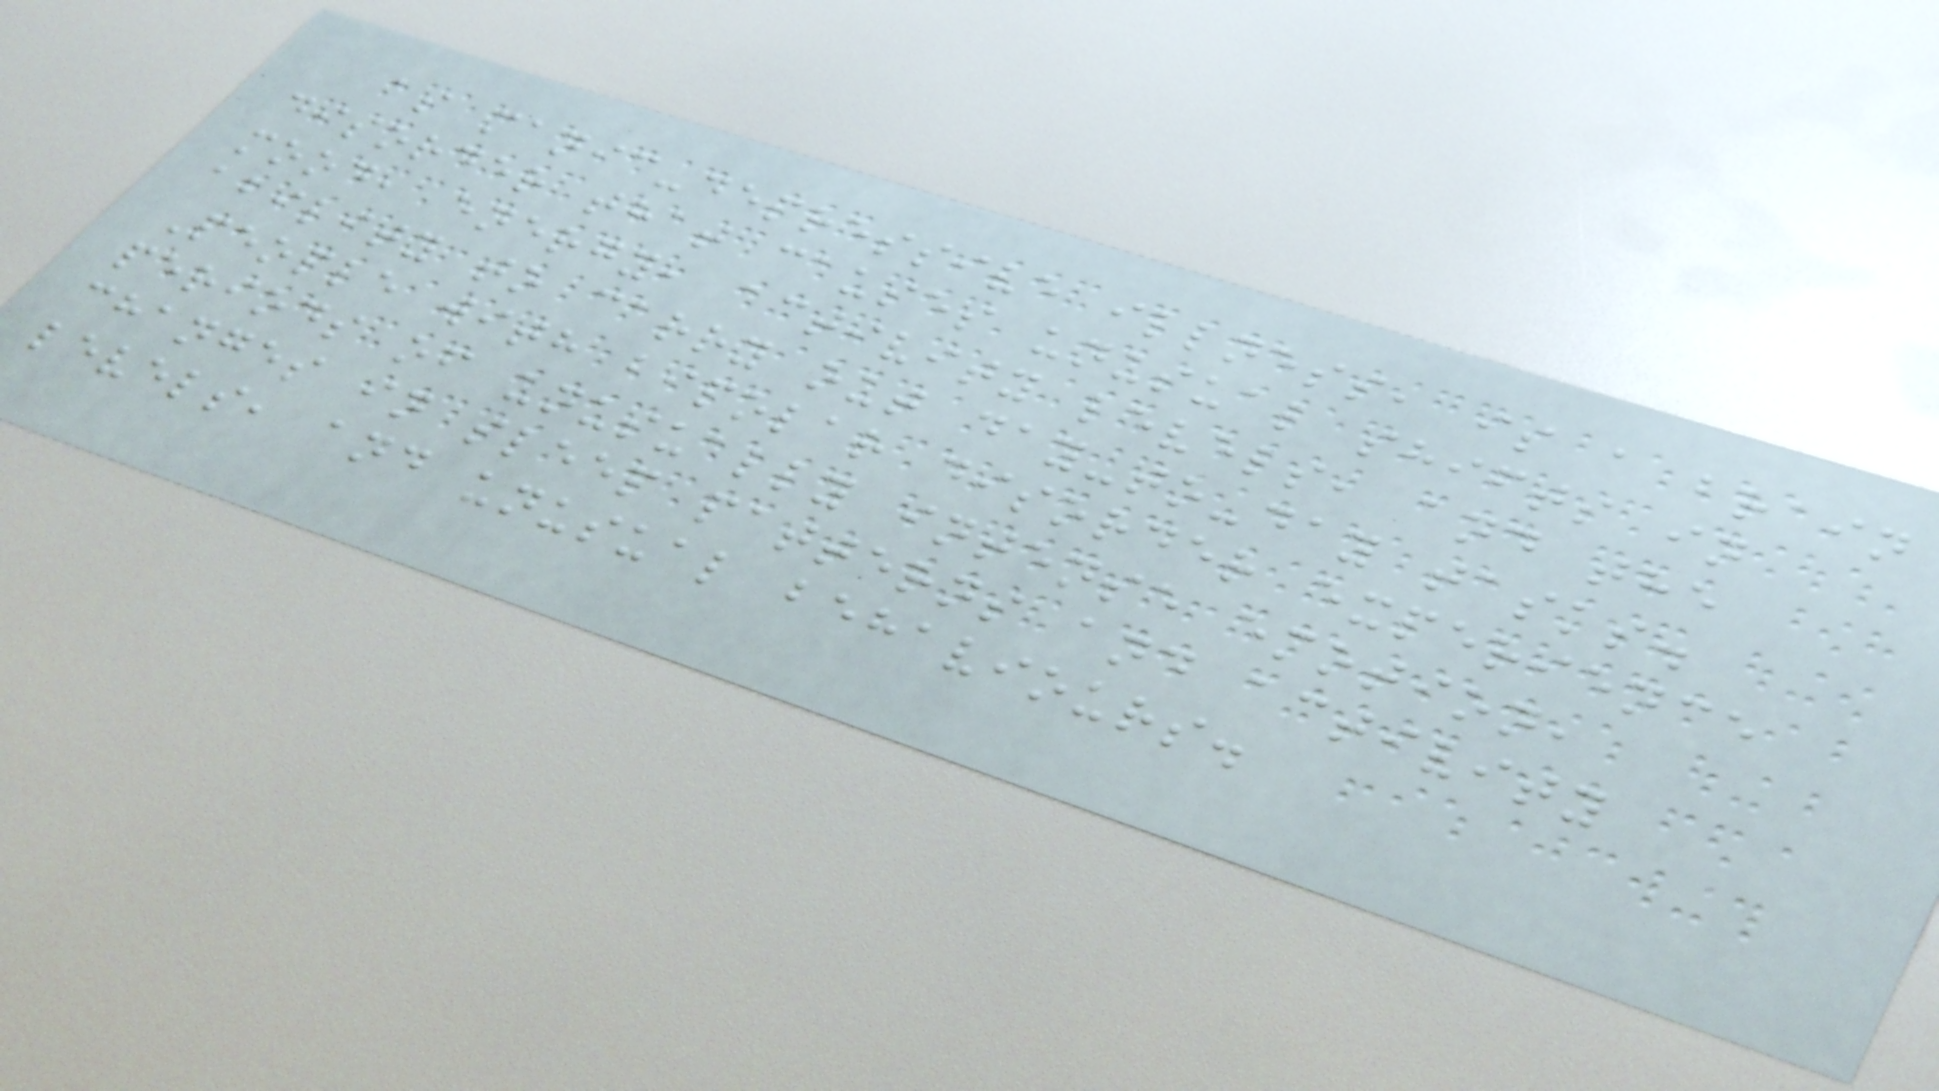as manic-depressive illness, is a brain
disorder that causes unusual shifts in
mood, energy, activity levels, and the
ability to carry out day-to-day tasks.
People with bipolar disorder experience
periods of unusually intense emotion,
changes in sleep patterns and activity
levels, and unusual behaviours.
